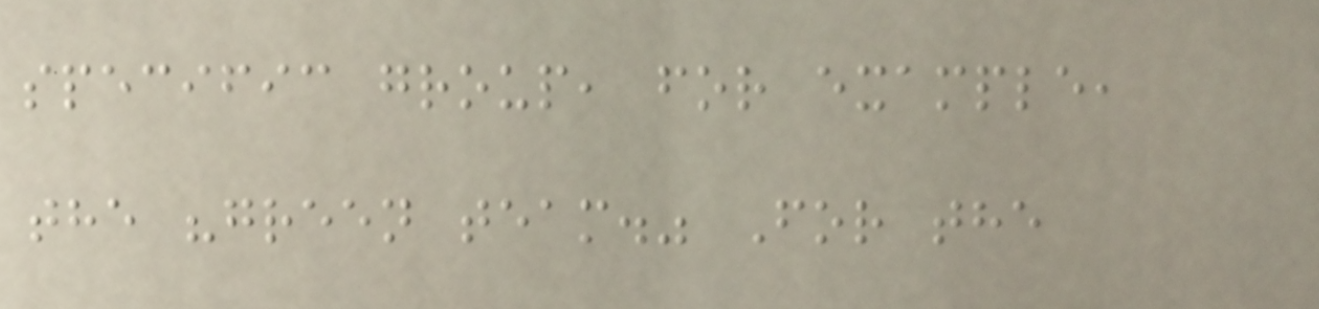specific group, for example,
the "green team." For the
